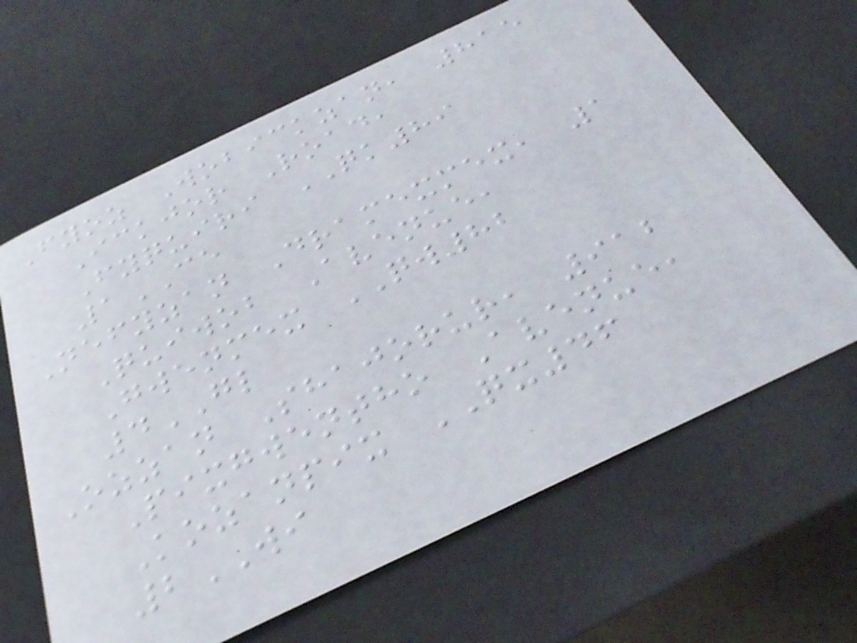Fyoz Wobickzan, 815
Ickjor Road,
Fyquiri QK89
1CE
Nefyzan Dramexmex, 1
Quiwob Avenue,
Gwenmex QW82
4GL
Ozzan Shajorur, 912
Pixgwentho Avenue,
Kozanpix QX46
2WI
